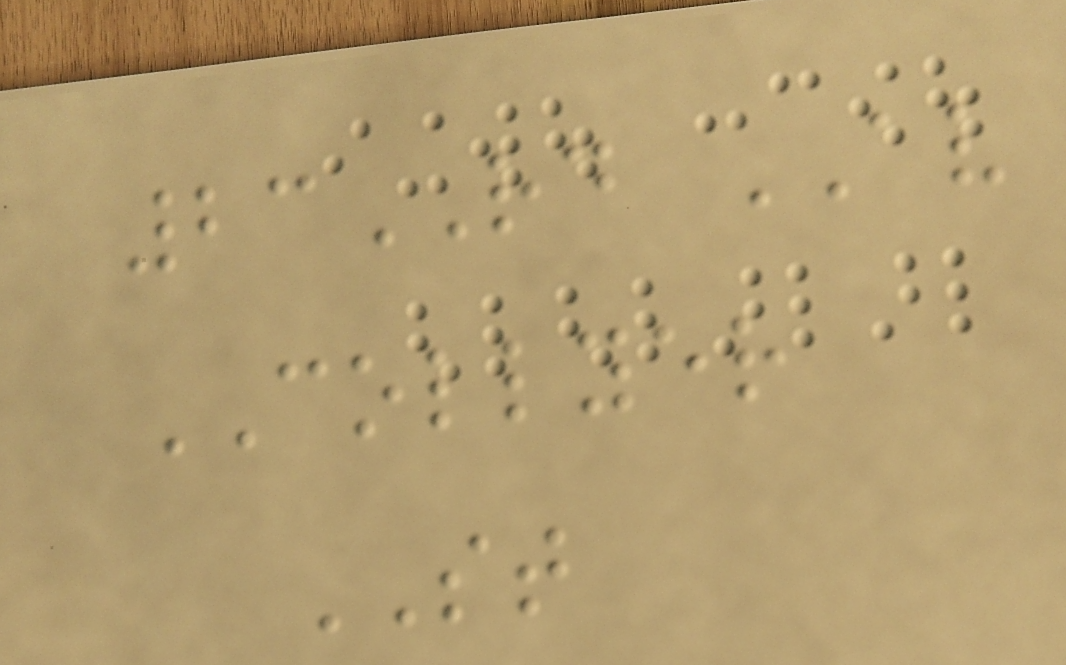23RD AV
COLLYER
ST
